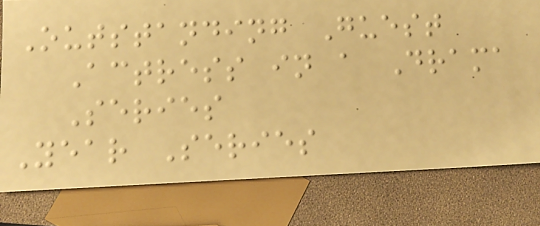Outstanding Guest
Actress in a Drama
Series
Year Series
